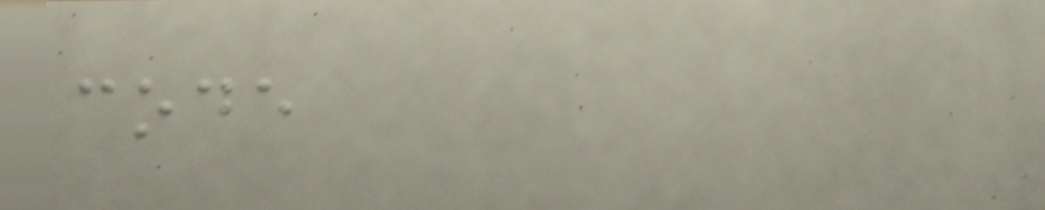code
